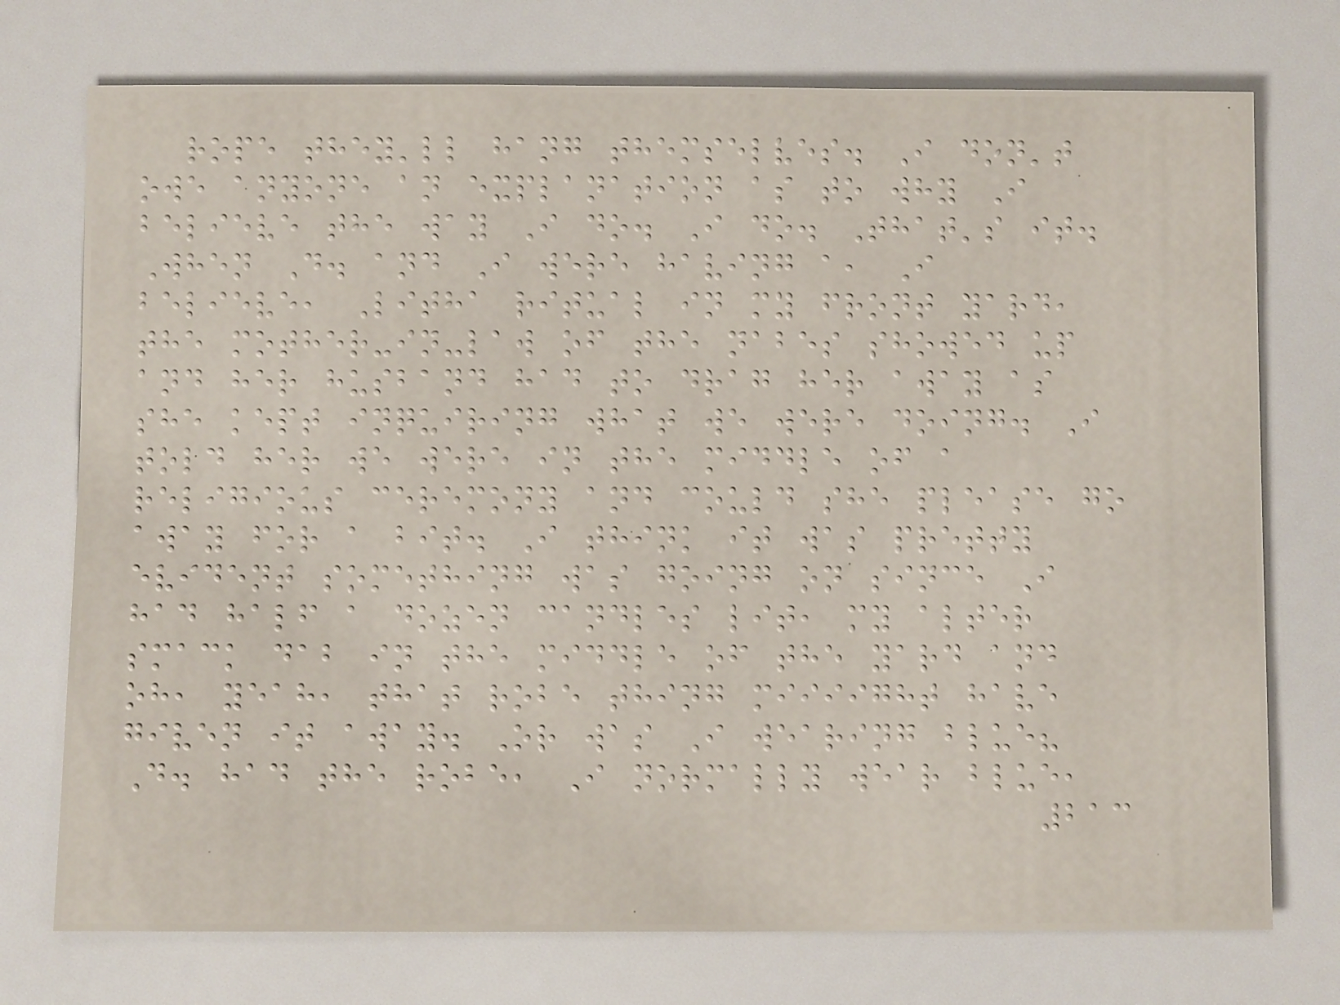rope they'll hang themselves. I don't
owe anyone an explanation as to why I
believe the way I do. I do. That's it.
When D. and I were having a, I
believe, Litha ritual in my front yard,
the mother-in-law of the nabes showed up
and her husband had to drag her away as
she kept inquiring what we were doing. I
told her we were in the middle of a
religious ceremony and could she please go
away for a bit. I think it was pretty
evident something was going on since I
had half a dozen candles lit, my alter
smack dab in the middle of the yard and
oh, yeah, that robe thing miiiight have
given it away. Or was I wearing blue?
D. had the robe, I normally wear blue,
213
